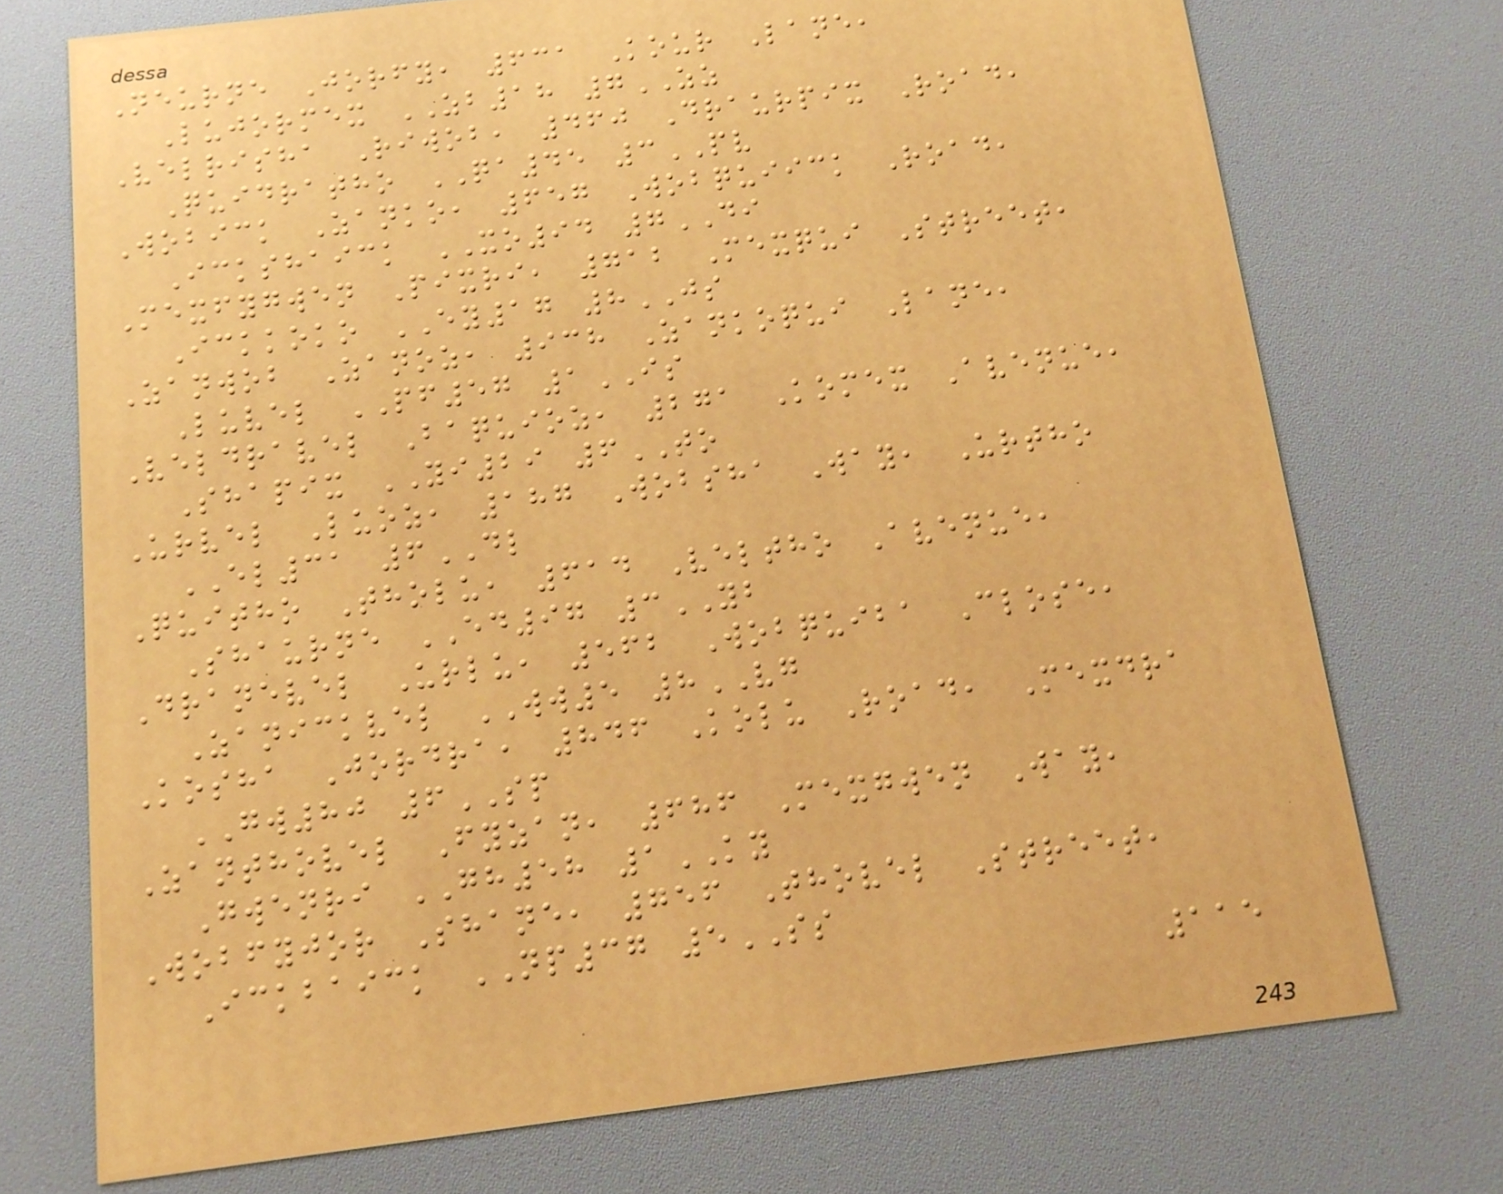Neurne Jorfy, 631 Kour Lane,
Lujormex ZB18 7ZZ
Velrisha Riwob, 460 Draurpix Road,
Quidratho QA45 3PV
Wobick Zanko, 657 Wobquiick Road,
Ickshaick XO94 7DI
Mexfygwen Pixri, 712 Mexqui Street,
Ickkoko EY17 8JS
Zanwob Zanoz, 938 Zankoqui Lane,
Luvel PF57 1IS
Veldravel Baquioz, 271 Komex Avenue,
Shapix YI29 6TO
Urvel Luoz, 187 Wobsha Way, Urtho
EL31 6DL
Quitho Tholu, 614 Veltho Avenue,
Shaurne ED97 3YB
Dranevel Urlu, 562 Wobquiba Close,
Zanickvel WW5 8VG
Kosha Jordra, 846 Kolu Road, Mexdra
GW80 6SP
Zanthovel Fyzan, 686 Mexgwen Way,
Gwenri GH58 1KY
Wobfyjor Shane, 756 Thovel Street,
Ickbaick NP37 5SS
115
